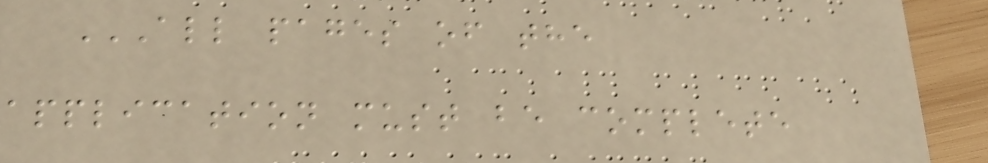ALL PAGES OF THE
APPLICATION MUST BE COMPLETE
